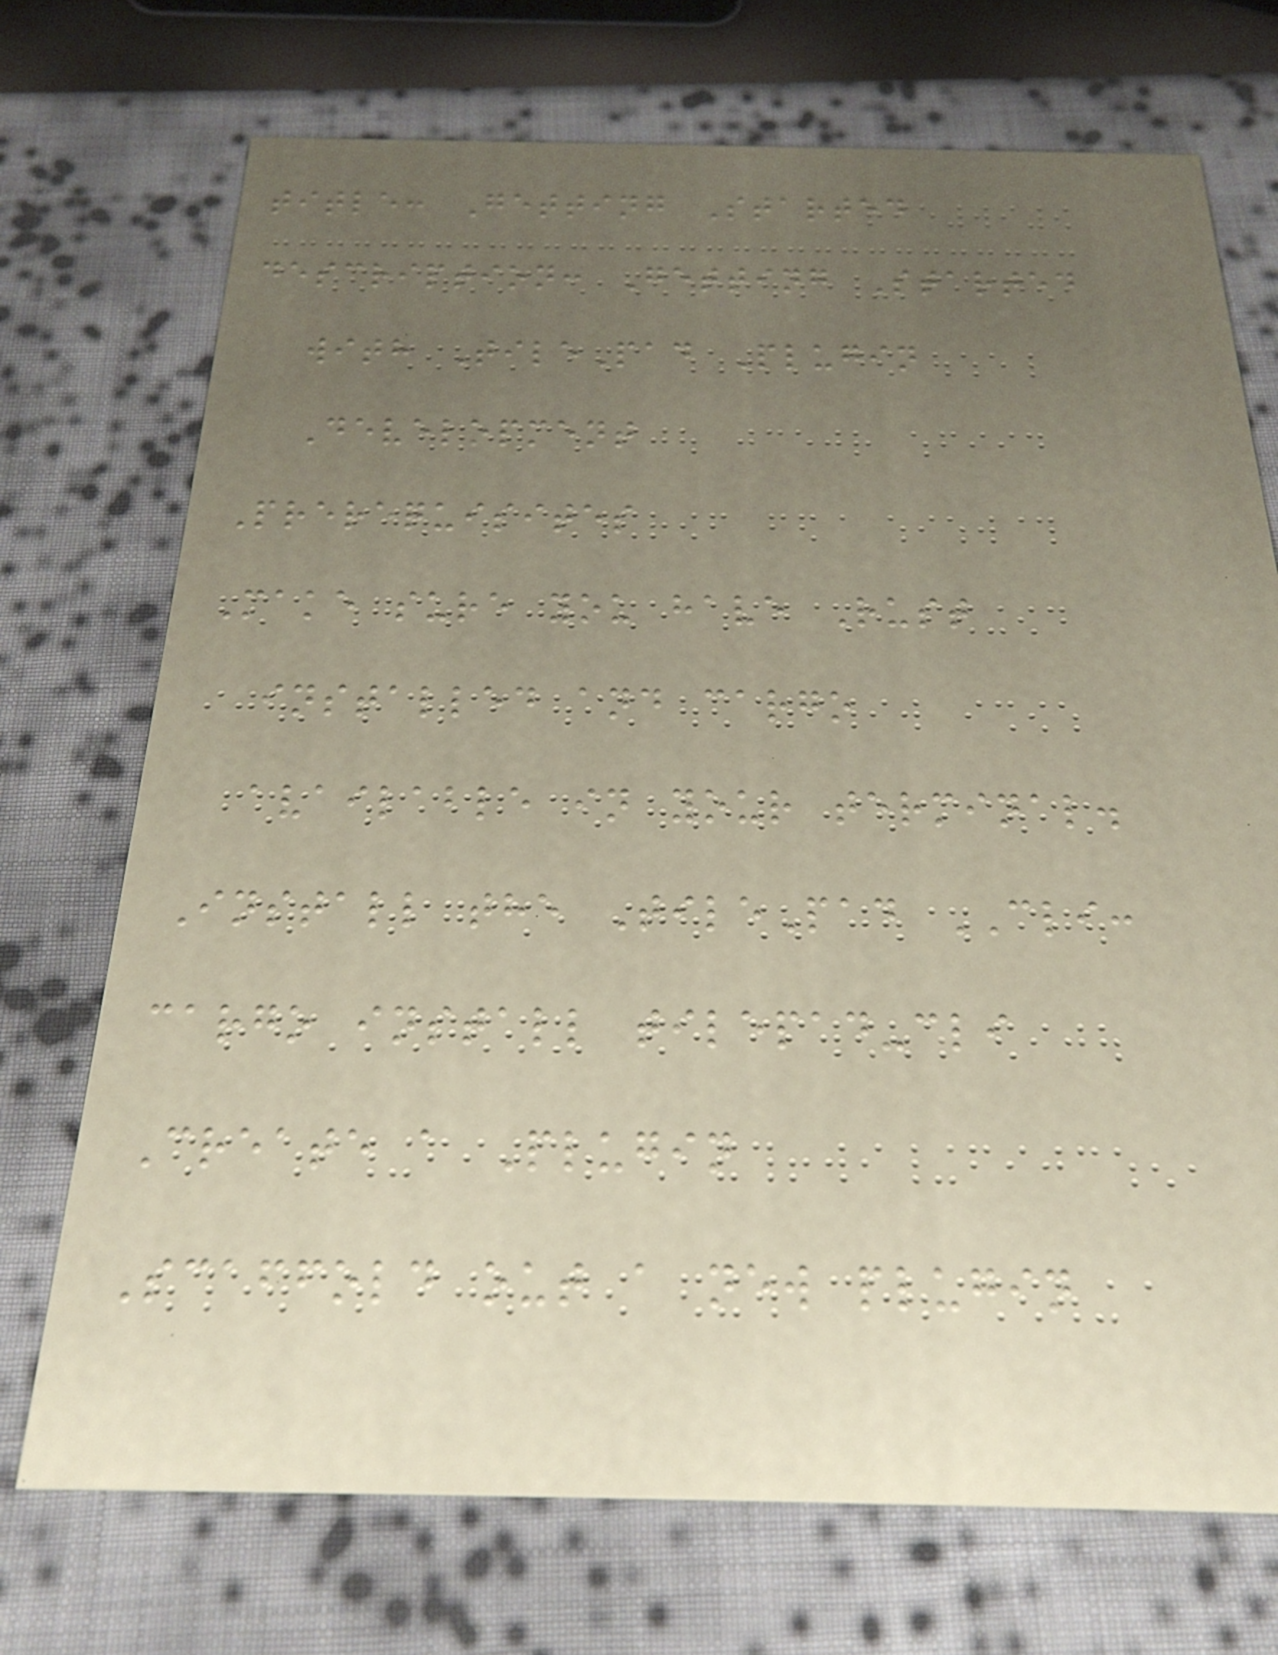title: Getting Started
description: Getting Started
with TilePad Plugin
Development
Prerequisites
Make sure you have Rust
installed and cargo
available in your terminal.
Install the TilePad CLI:
cargo install tilepad-cli
Create a Plugin
Scaffold out a new plugin
